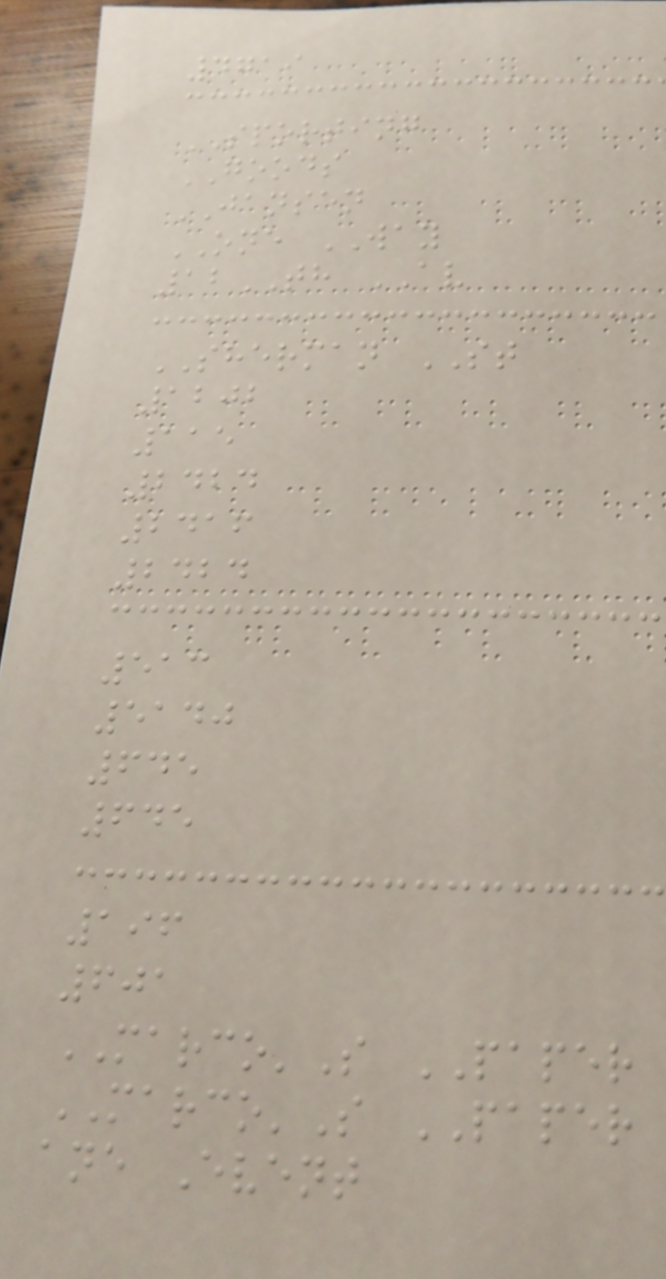4719
SPORTING
GOODS
JANSEN
ONE WAY
12TH AV
SHERMAN ST
1202
115
2424
2416
2424
513
5140
645
645
196
601
MARCO'S PAPER
MARCO'S PAPER
ane Event
